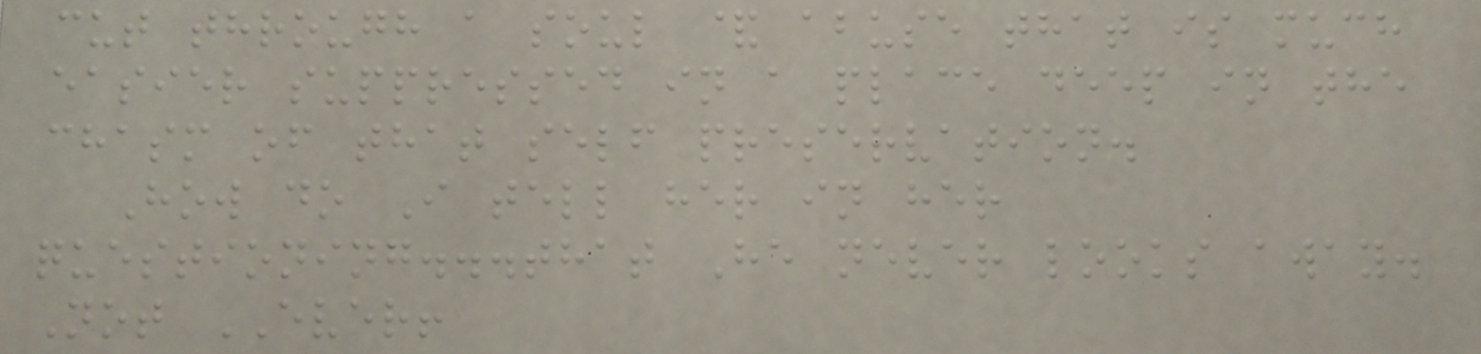cut through a soul & abuse that is much
easier suppressed in a place deep in the
chasm of that self preservation.
How do I tell her in her
questioning...that He never looks away.
Not EVER!
